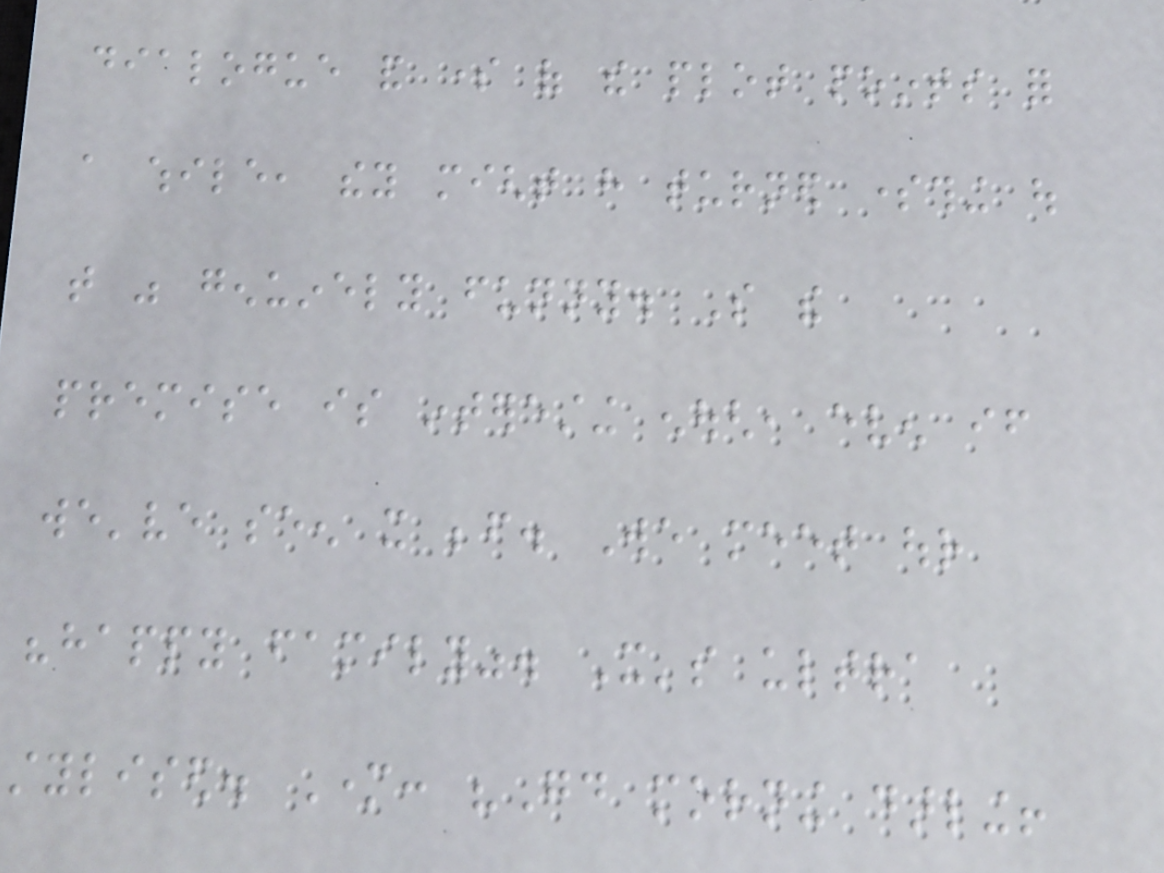dialogue and some of the plot points for
a while, they might have turned something out
that was genuinely funny. So the
premise is interesting enough, even if
we've seen it before. We meet our
"happy family". It's ultra
stylised. Mother: "Good morning darling!
